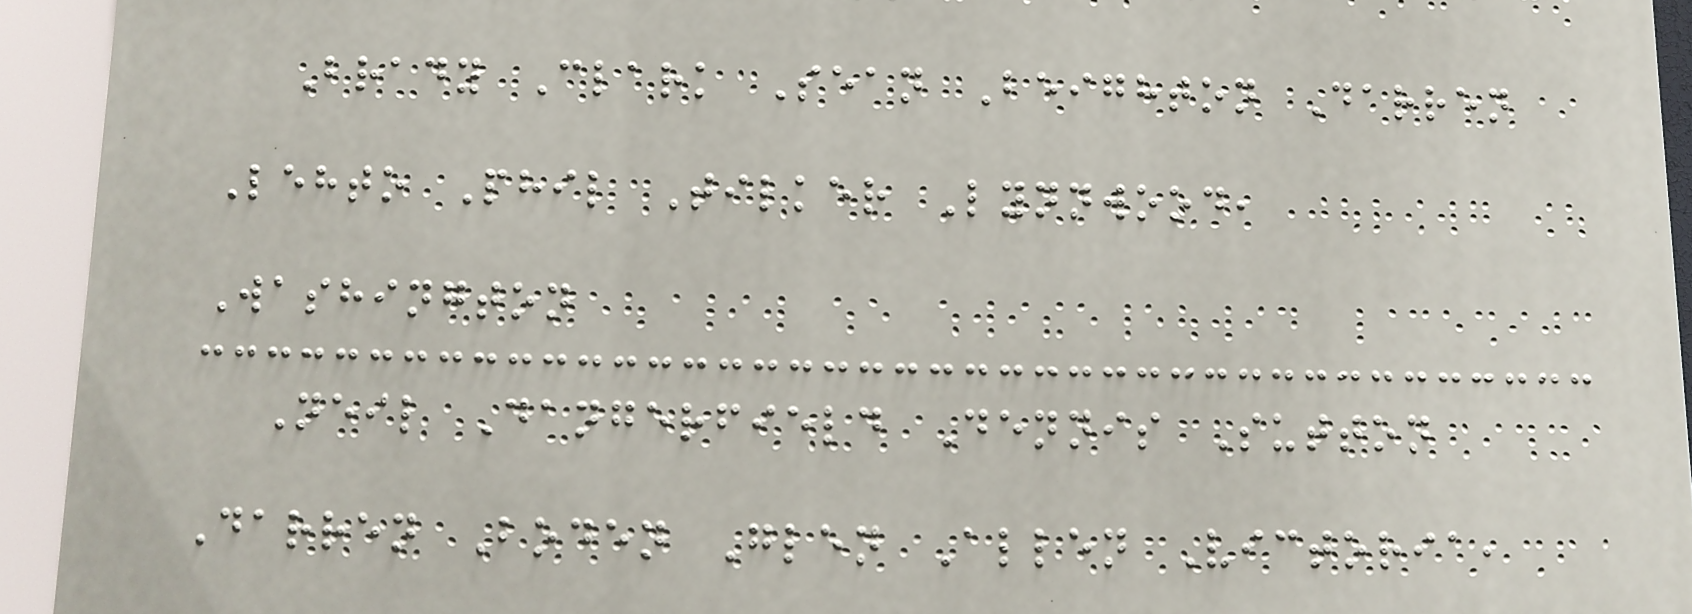Brady Clark Sean Beighton Darren
Lehto Phil Tilker Lynnwood,
Washington
Neil Dangerfield Dennis Sutton
Darren Boden Glen Allen Victoria,
